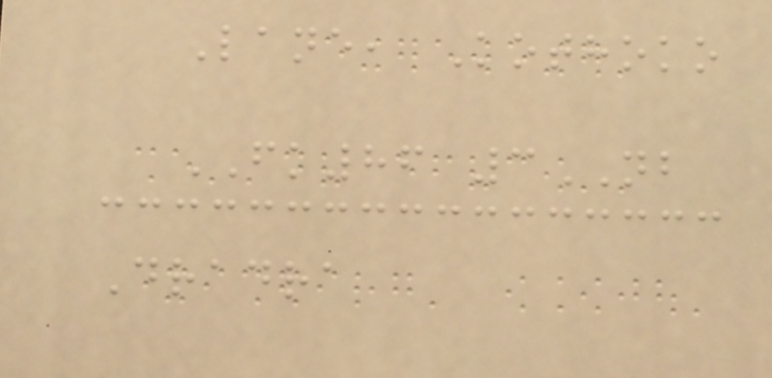Lane, Kothoko
FK86 3NB
Dradra
